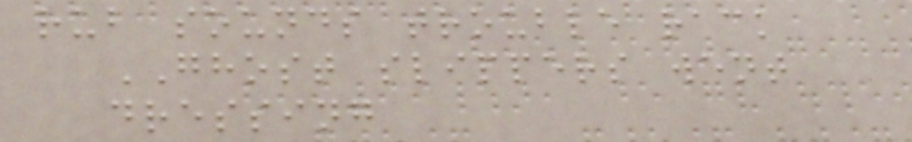rub sounds trouble rack
GHOST slippers went
dressing
